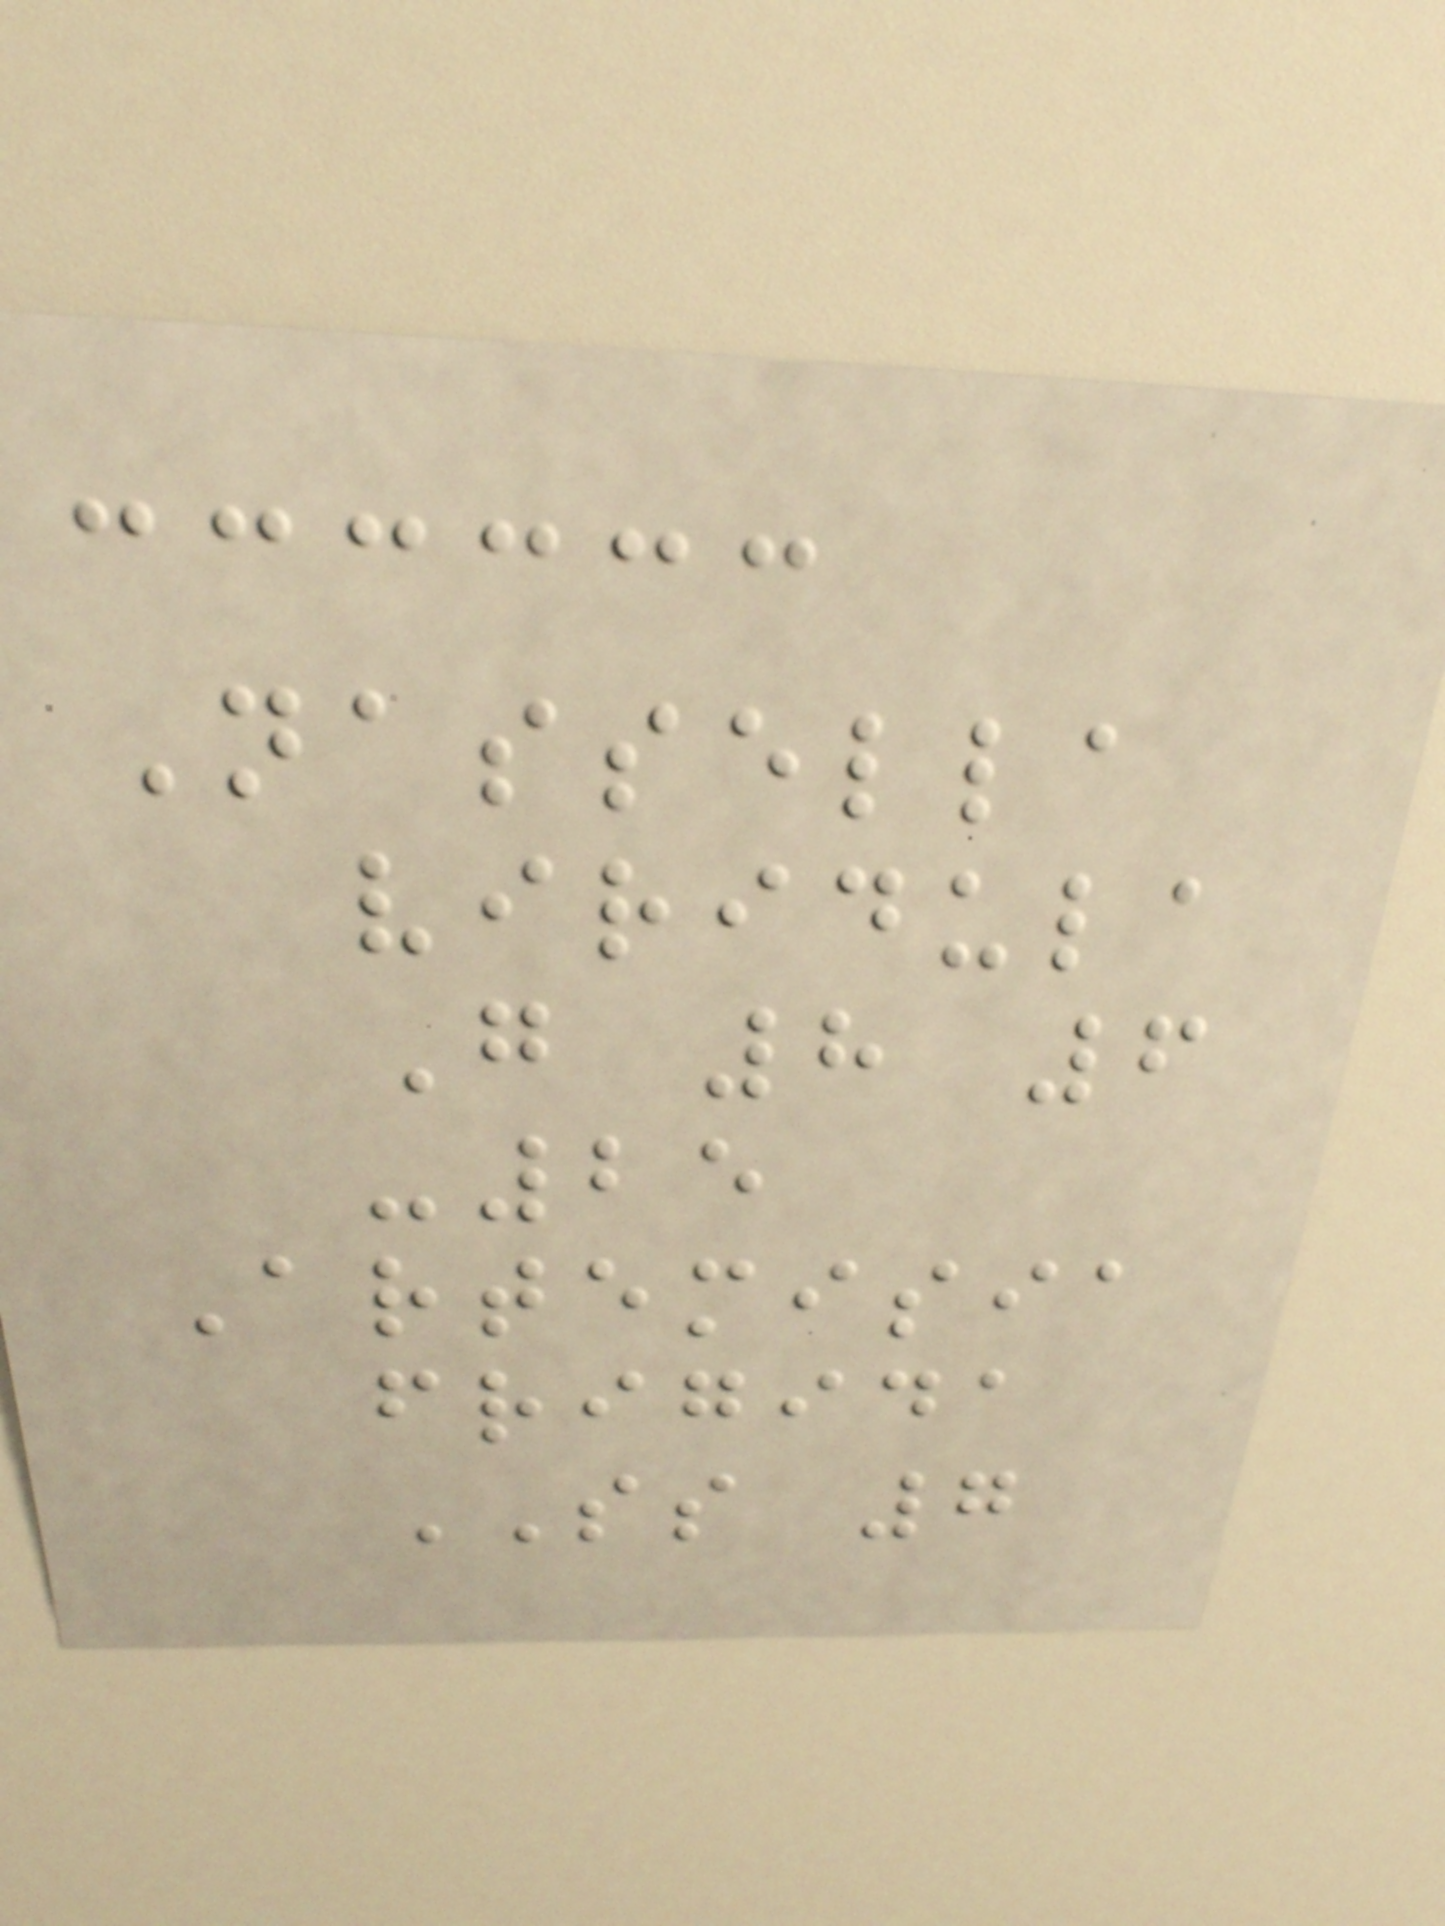Nassella
viridula
G 8 6
-25
Artemisia
frigida
SS 7
